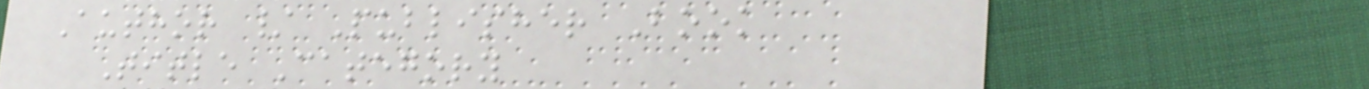Author / Publisher Book
Title Category
